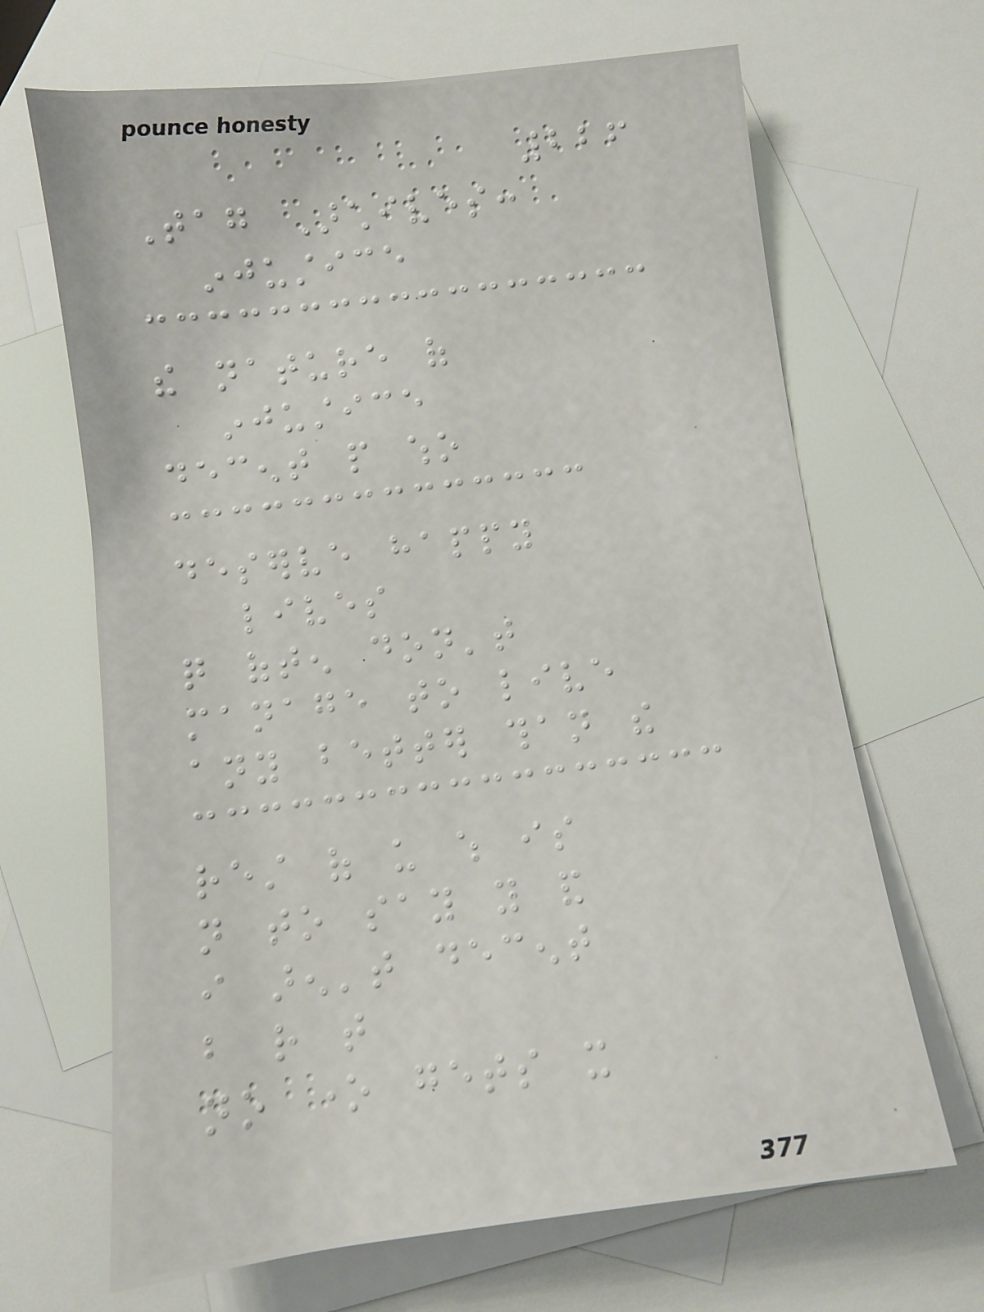226
Tag Archives:
injustice
the nature of
injustice
decent people who
deserve happy
lives
quite often don't
manage to live
any better than the
rest of us which is
not to say you and
i aren't decent
but rather that
no one gets it
